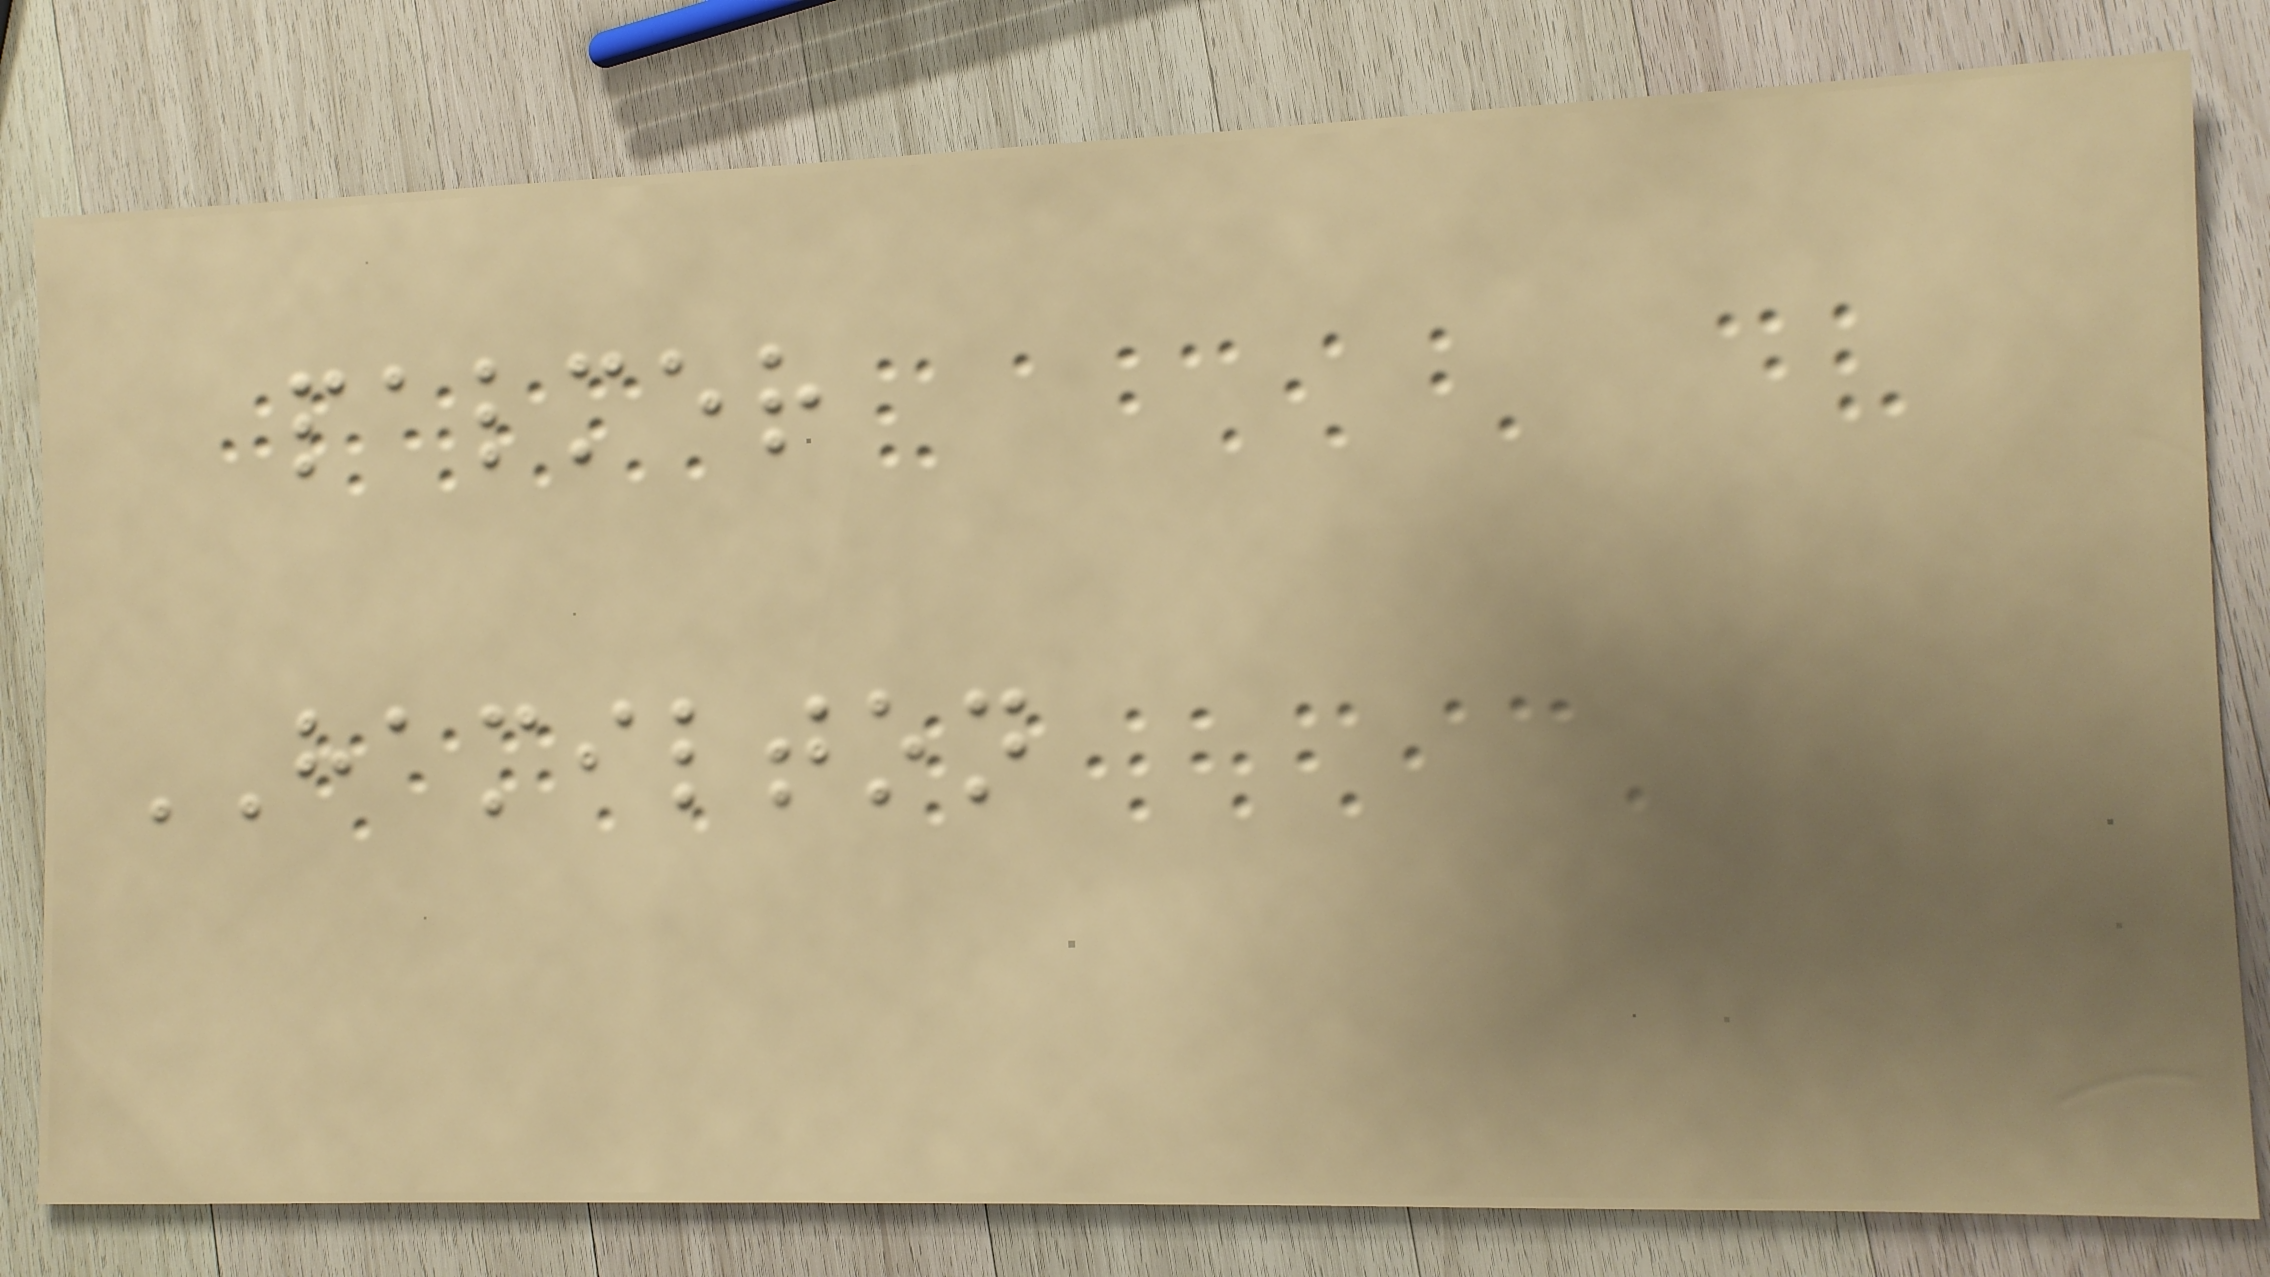palmer
HAMILTON
